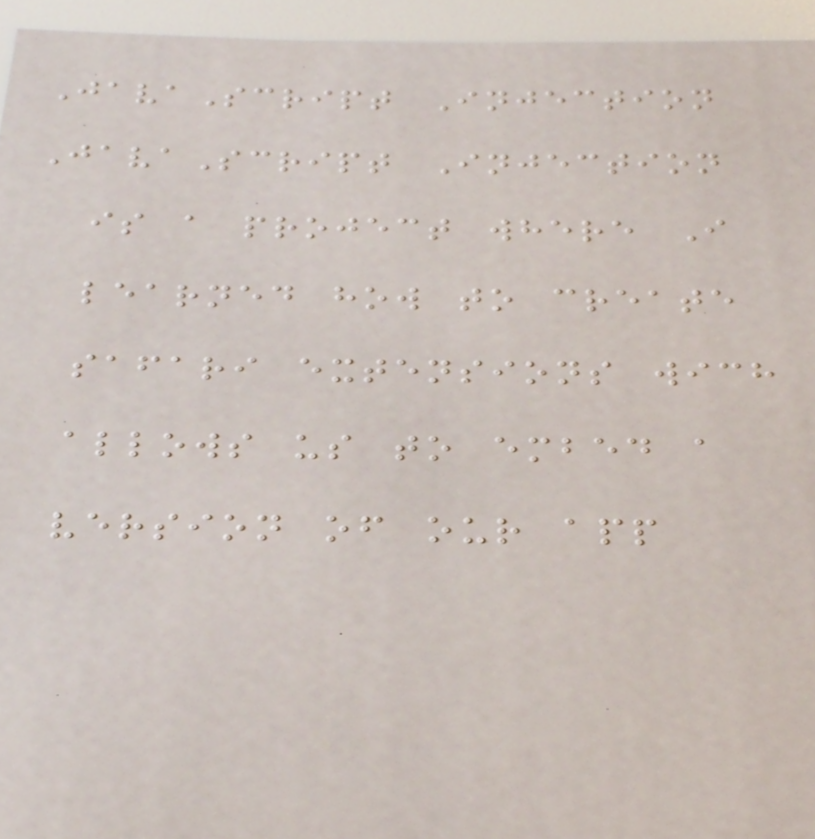JavaScript Injection
JavaScript Injection
is a project where I
learned how to create
safari extensions wich
allows us to embed a
version of our app
